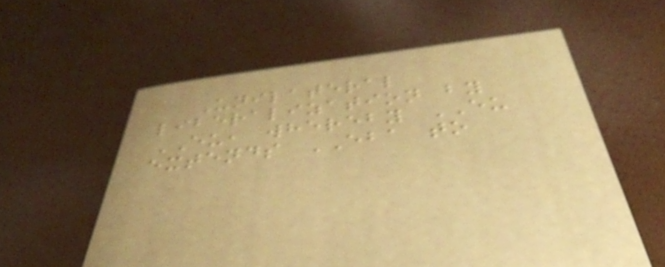Unilateral
liberalization by
EU, whereby EU
extends EBA to
